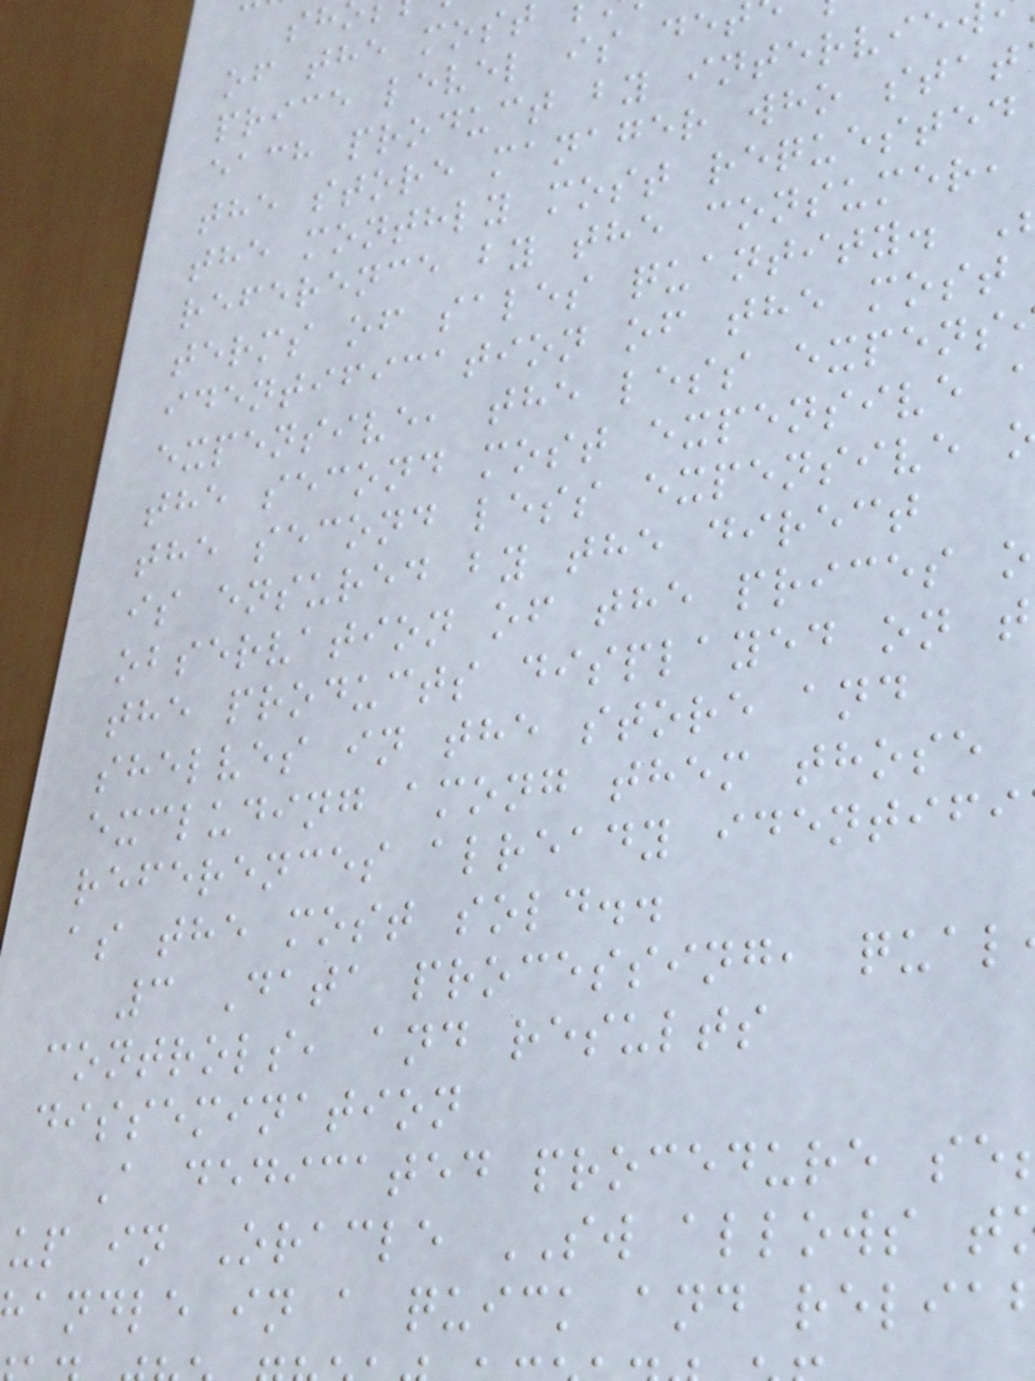of the most
price level is de
each product by intervie
the store manager who stat
the monthly most requested
reference by the consumer,
terms of sales quantity.
identification of the most
expensive, the less expens
the second most expensive
the second less expensive
is ensured by the direct
observation of the prices o
the products displayed on t
shelves in the store and
excluding among them those
references already identifi
as the most sold..
3 Data processing, qual
controls, and results
dissemination
A dedicated procedure se
up in Oracle SW allows t
andle in a quick and relia
